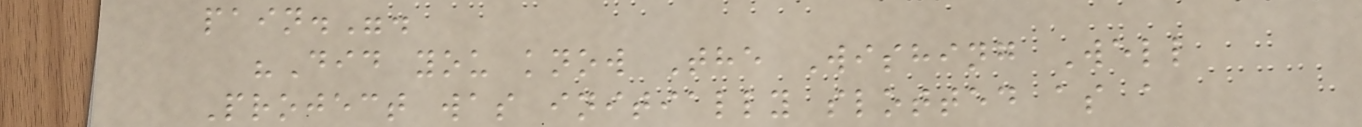pain.".
"Did you know The Wishing Well
Project was initially slotted as a
